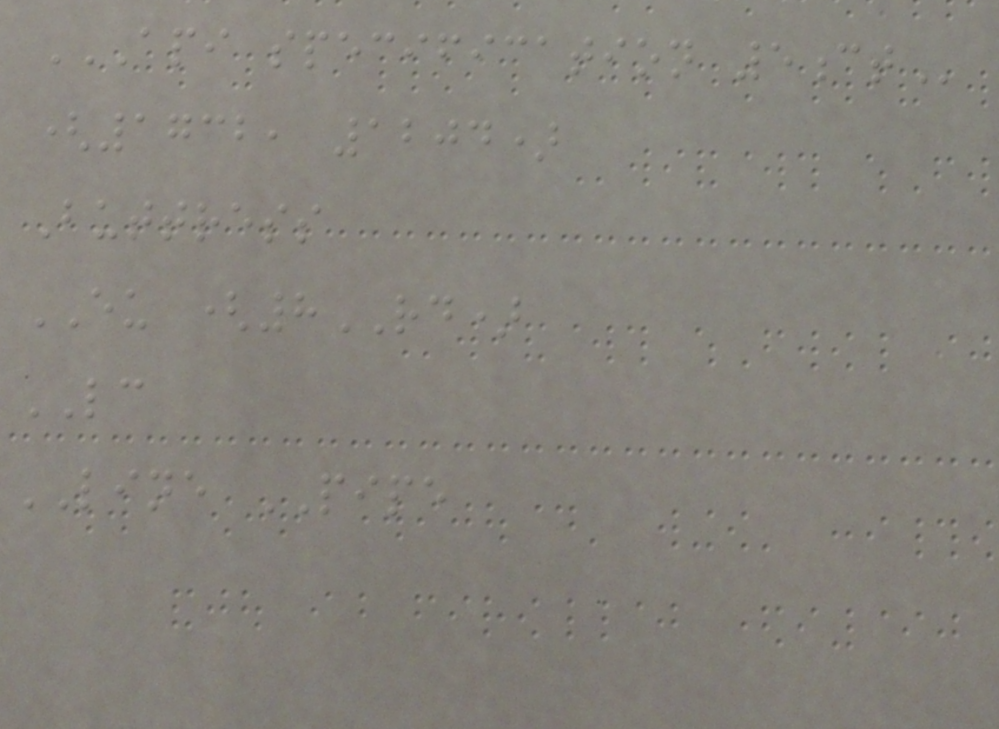API SPECIFICATION 5CT
(1732, 1204)
Buttress
EU (8RD)
LC
LINE PIPE
